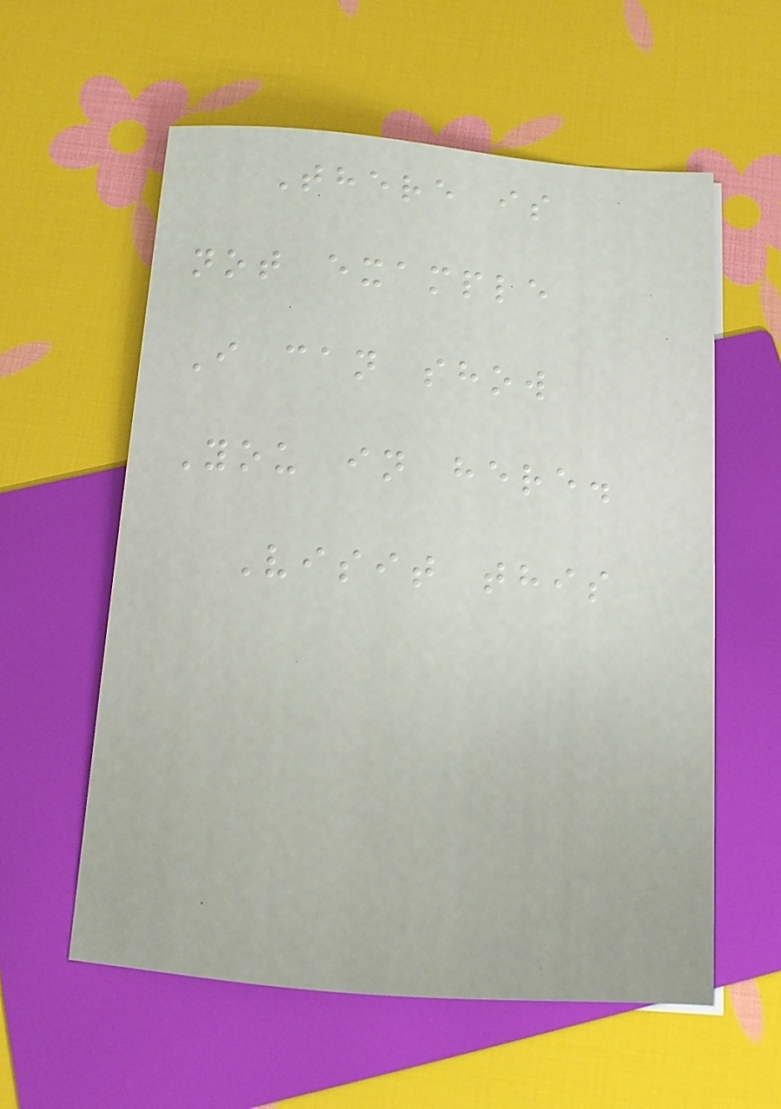There is
not example
I can show
You in here.
Visit this
